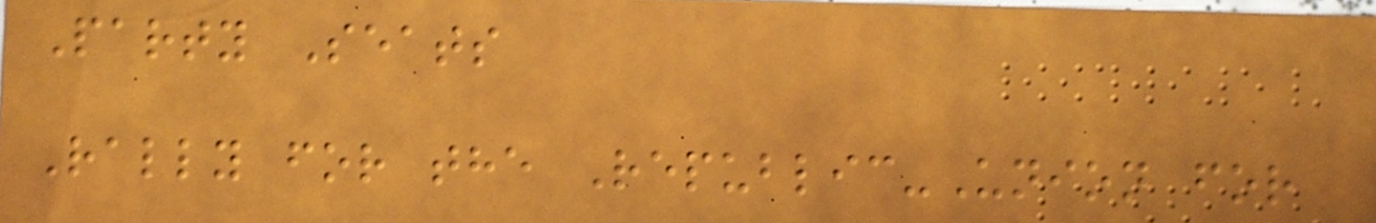Party Seats
Rally for the Republic-Union for
